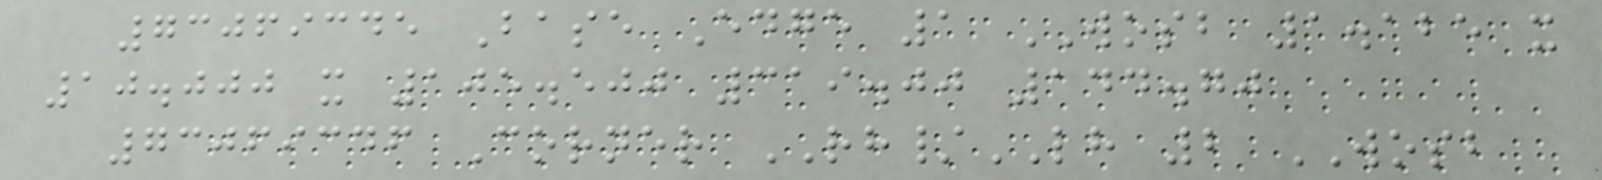73069345 Base Edge 1 WOSB 1.125 x
10.000 x 105.500 319.00 144.70
73069346 Corner RH/LH 2 WOSB
